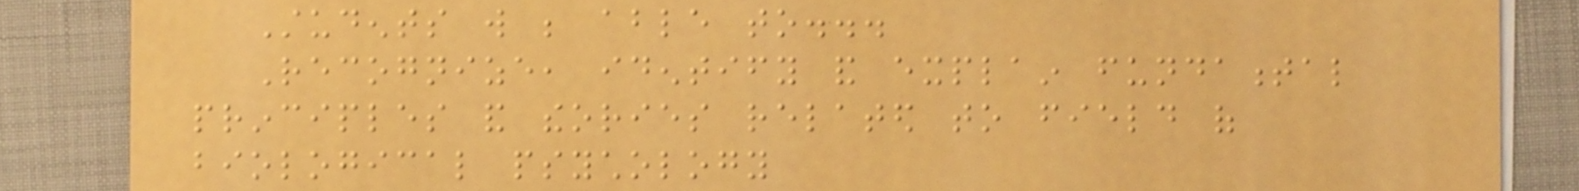Students will be able to...
Recognize, identify and explain fundamental
principles and theories related to field of
biological psychology
